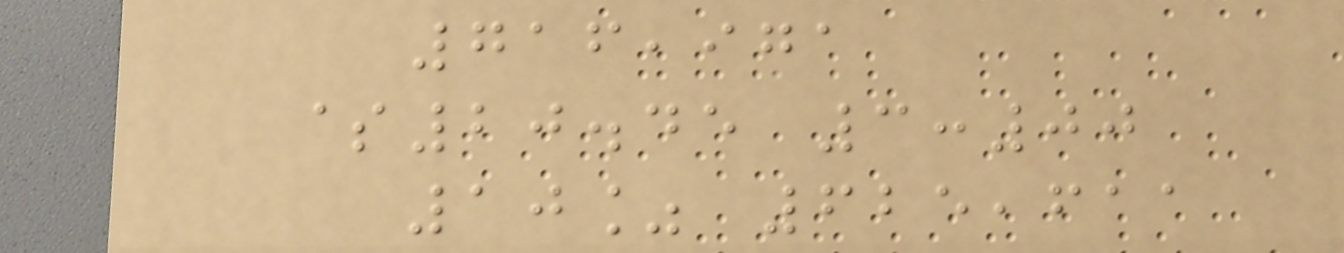716,971
$20.45 3:00
10% 625,611
